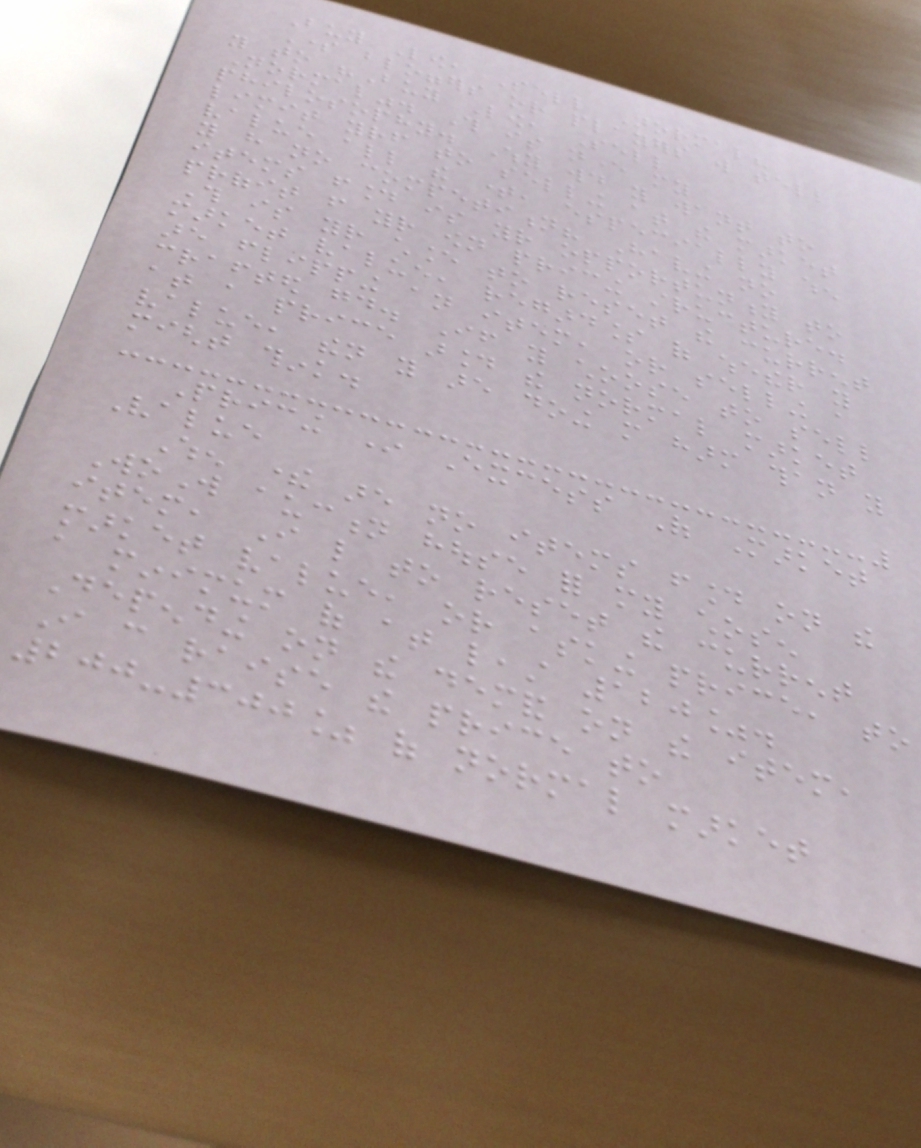Buy Low, Sell Normal?
Some bloggers or players will tell
you to "Buy Low, Sell
Normal". This is never my
philosophy. Why would you want to
limit yourself to selling at the market
value all the time, especially when
you have no competition? Having no
items found is your opportunity to
profit from your own pricing structure.
This is your chance to reset the current
market value, regardless of whether you
are flipping an item, or selling a
crafted good. If you choose to sell
at a price around the normal market
value, then you are doing more harm than you
might think.
Pricing In Excess Of Market
Value
When there are no items found on the
WoW auction house for my chosen
item, I like to reset the current
market value, or asking price, to
a minimum of at least 120%.
Depending on the demand on the item,
I can raise the price to
200-300% of normal market
